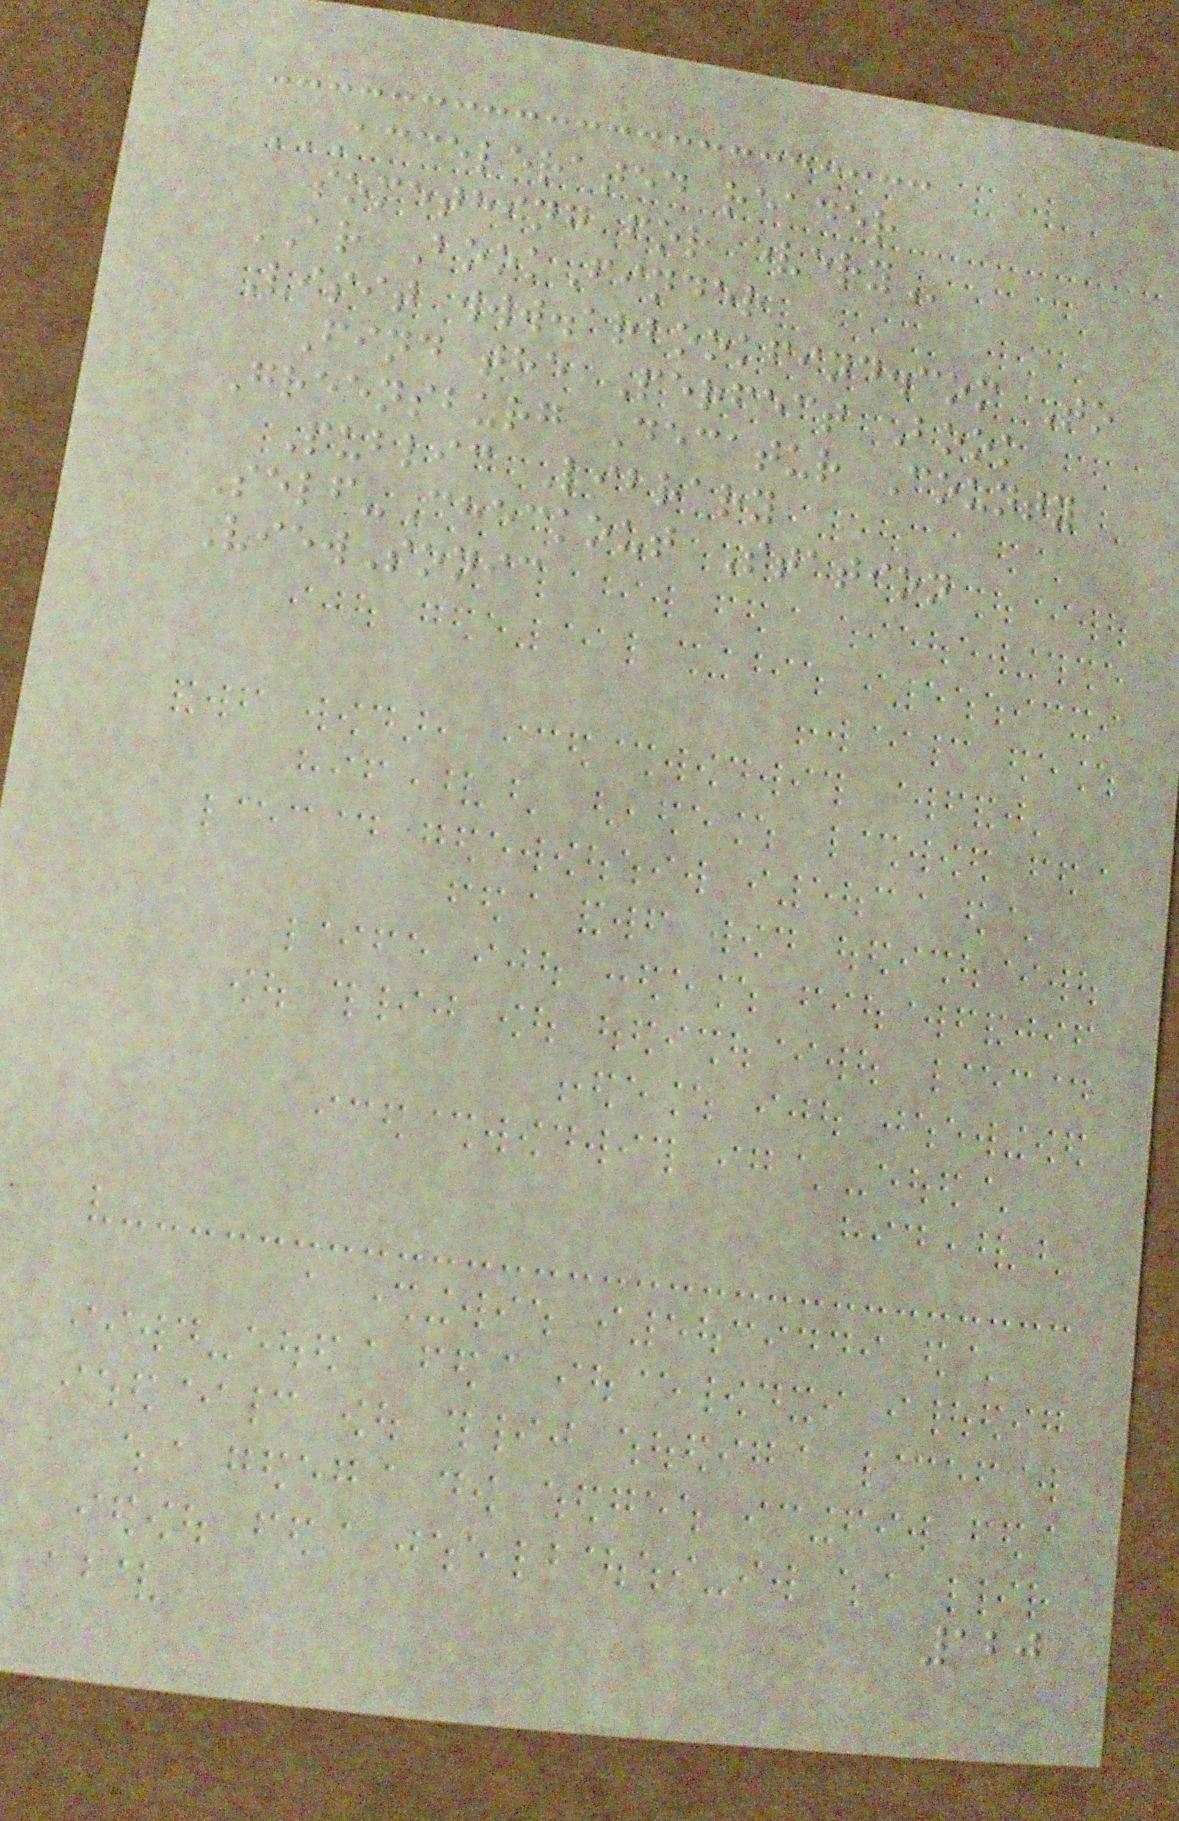ACCELERATED READER
SOMETHING FOR EVERY
AR BookFinder
Visit www.arbookfind.com To
Find the Perfect Book
Greensburg Decatur County
Public Library
Self-Checkout Station
ViewSonic
120
